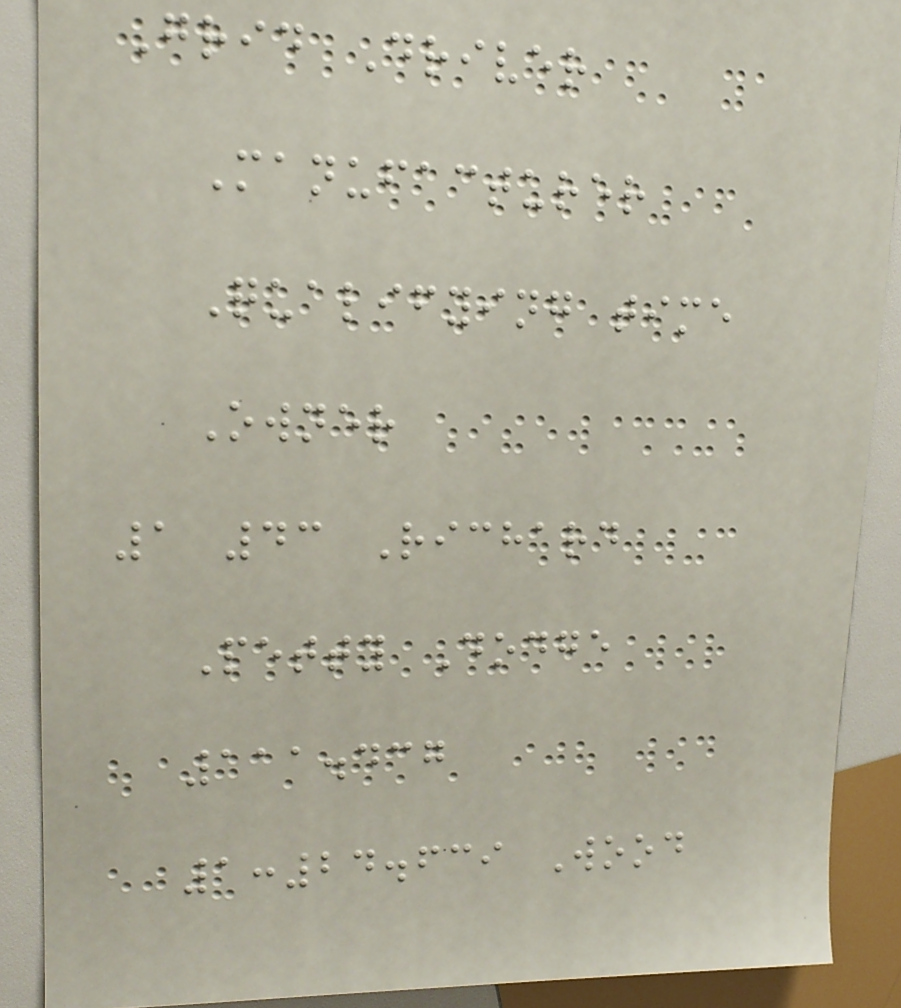Grid Driver
Manufacturer
Qualifying time
Owner
1 43 Richard
Petty Dodge
111.437
1:24.639 Wood
